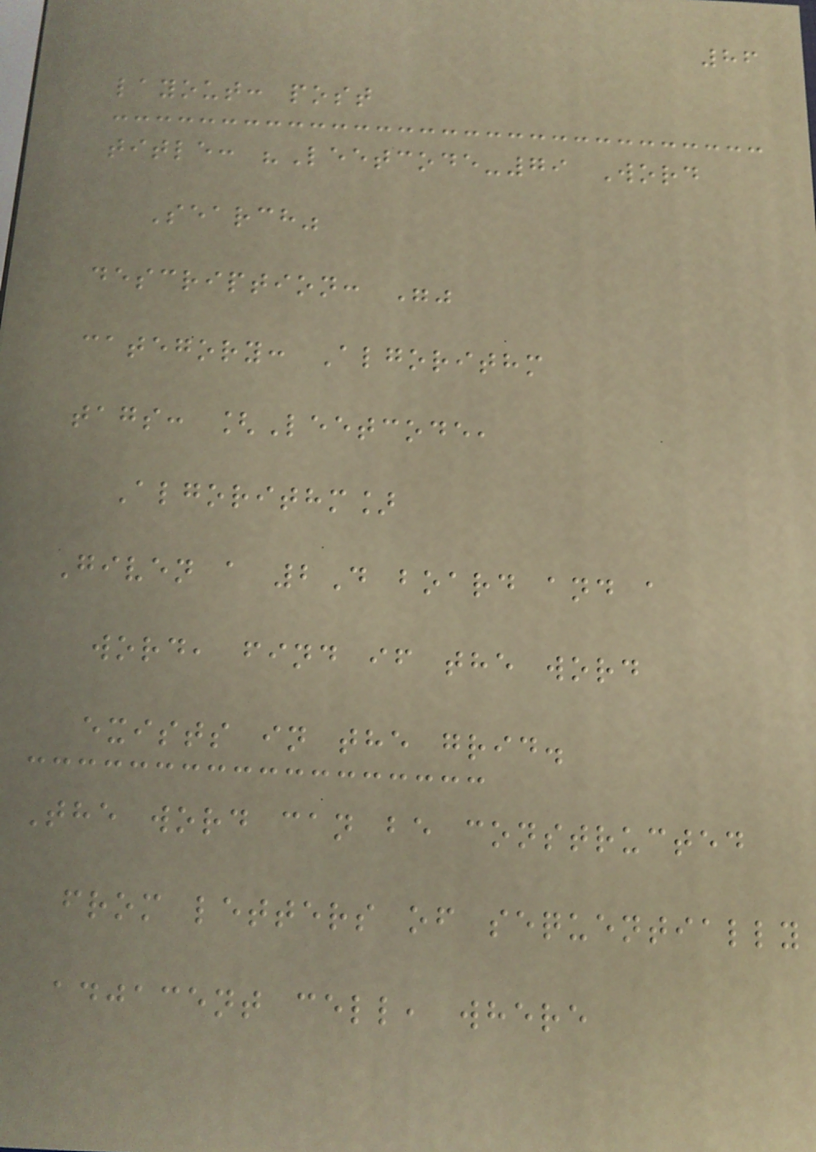86
layout: post
title: "Leetcode-79 Word
Search"
description: ""
category: Algorithm
tags: [Leetcode,
Algorithm]
Given a 2D board and a
word, find if the word
exists in the grid.
The word can be constructed
from letters of sequentially
adjacent cell, where
